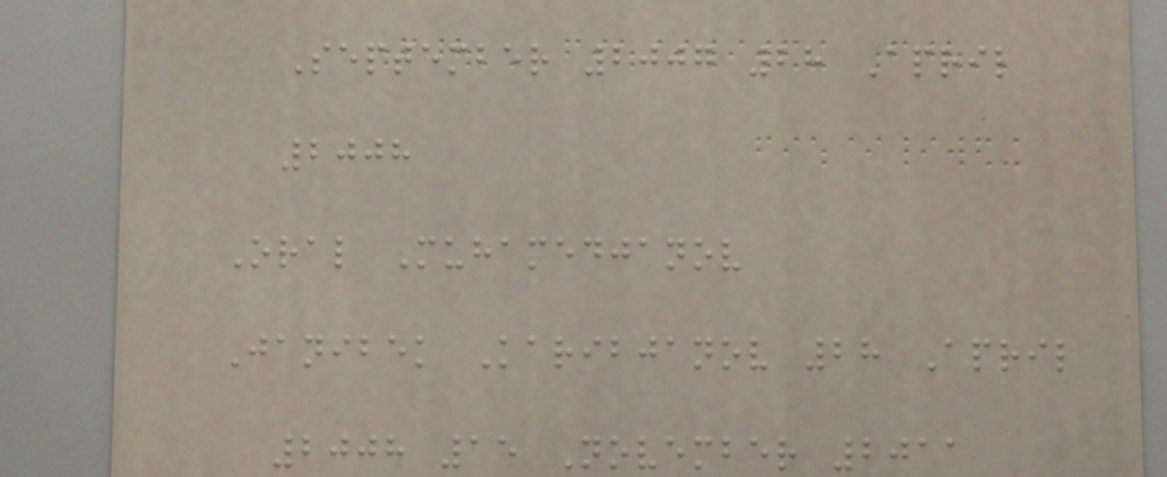September 2007 28 April
2008
Oral Muhamedjanov
Janibek Karibjanov 28 April
2008 15 November 2011
